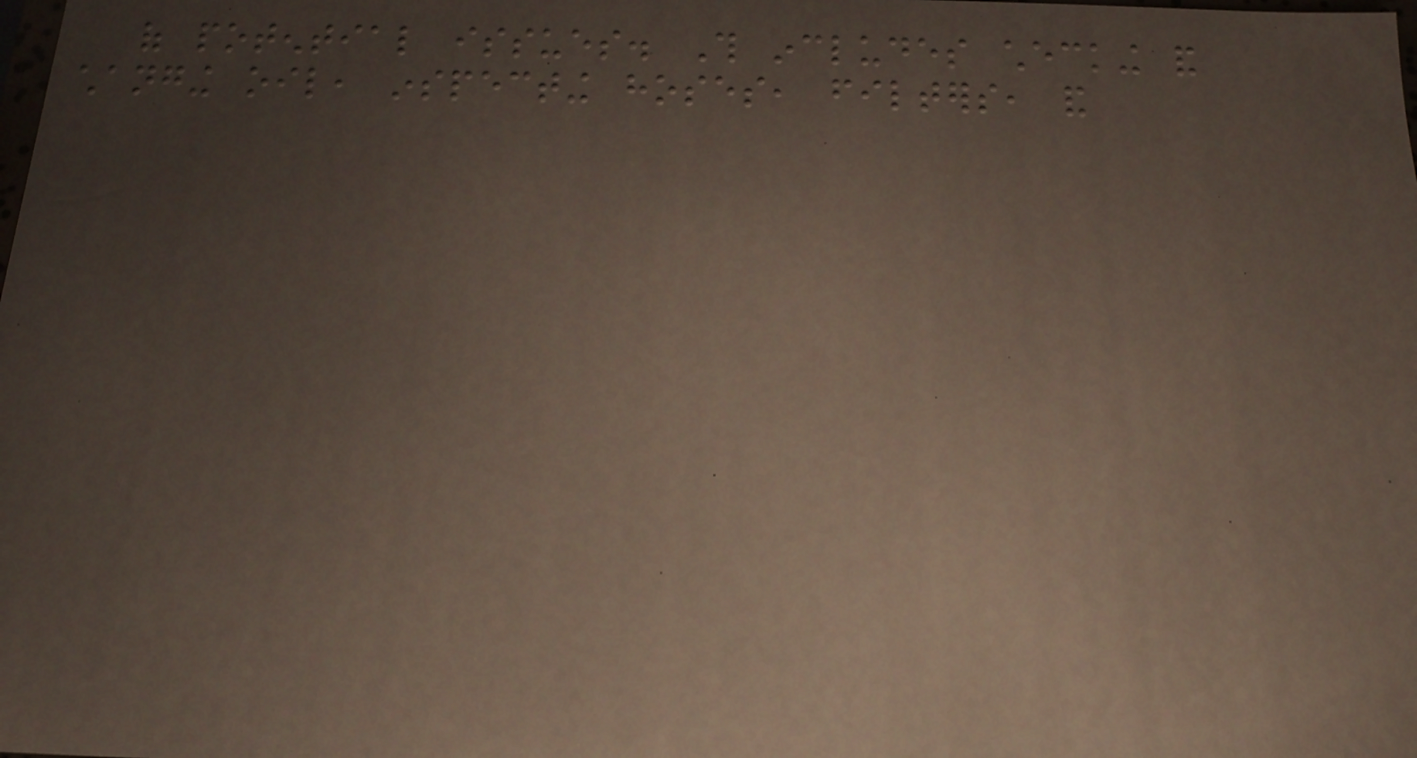of potential issues. This includes checking and
changing oil, inspecting hoses, filters, and
